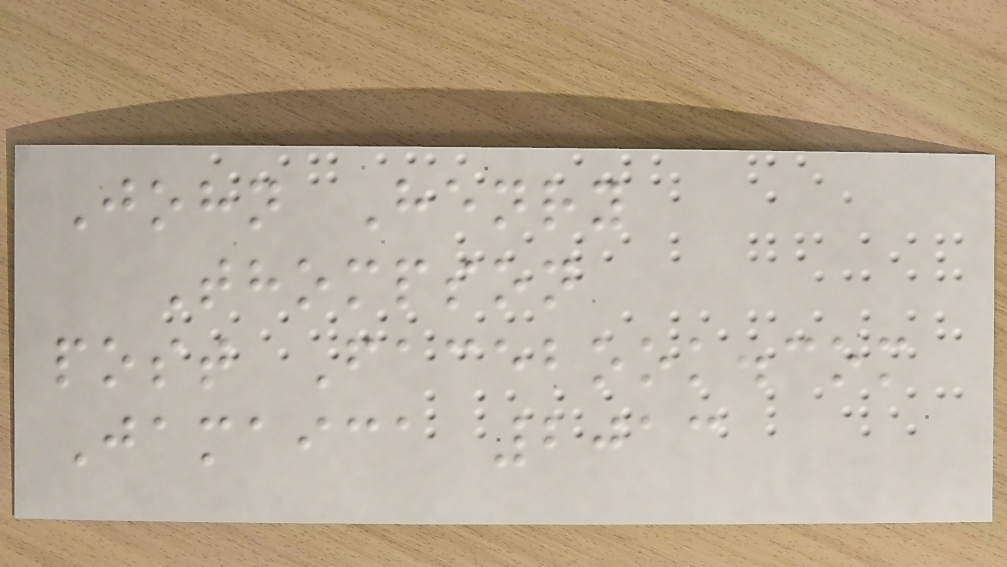John Henry
Thompson
post Facebook.com
Jamaica 2013
